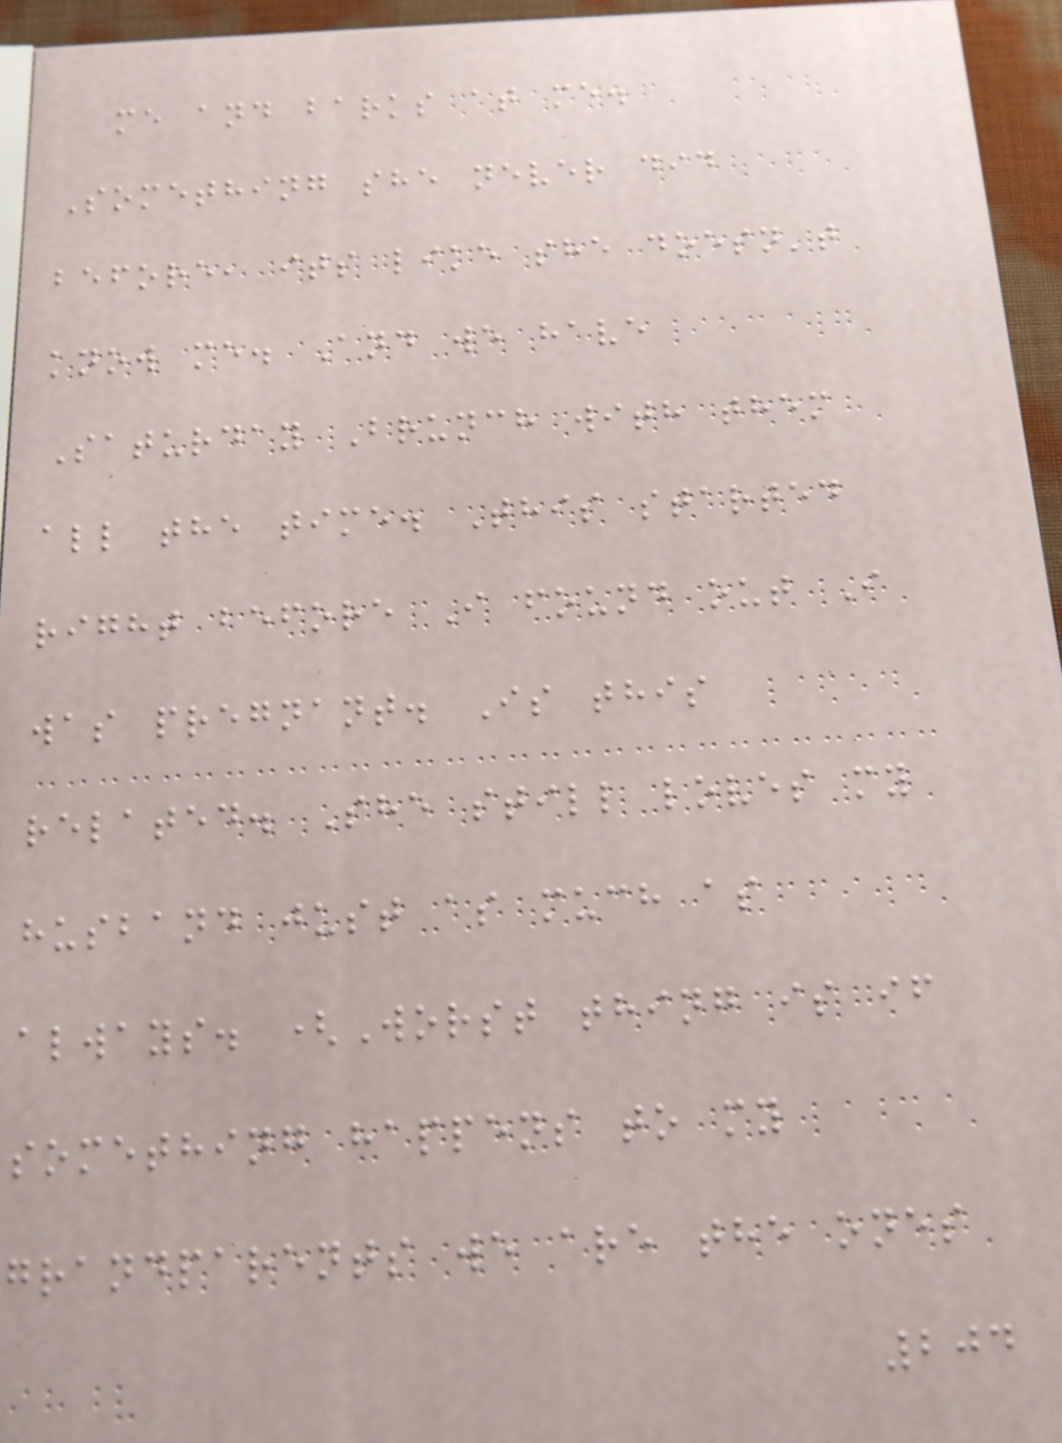me and barks at me.
Something she never did
before, its like she doesn't
know me. And we have
Saturday Brunch with them
all the time. This started
right before I found out I
was pregnant. Is this
related. She still loves my
husband just as much as
always. (Worst thing is if
something happens to my
grandparents we are the ones
204
